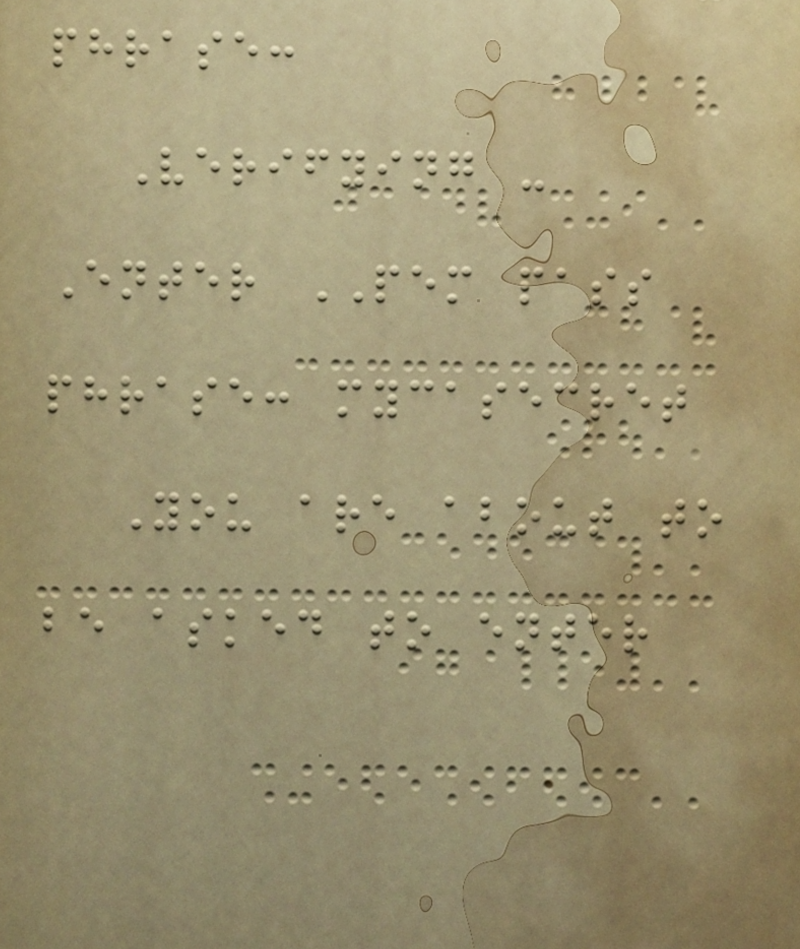phrase:
Verifying -
Enter PEM pass
phrase: mycasecret
You are about to
be asked to enter
